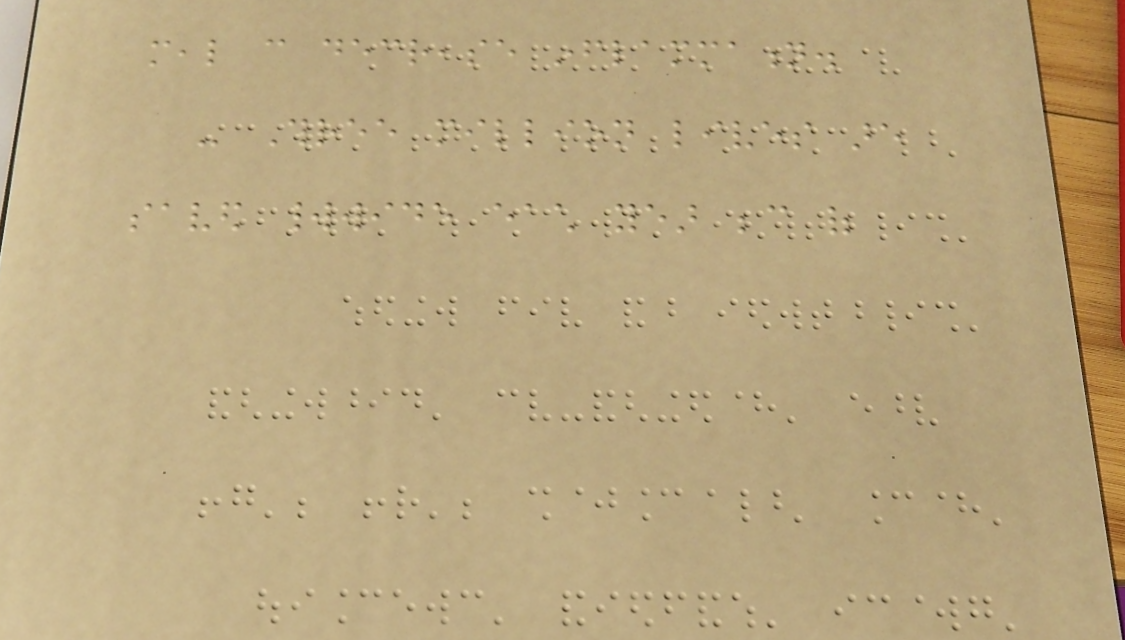meal can decrease inflammation.
- Three million lives are
saved worldwide each year because of
